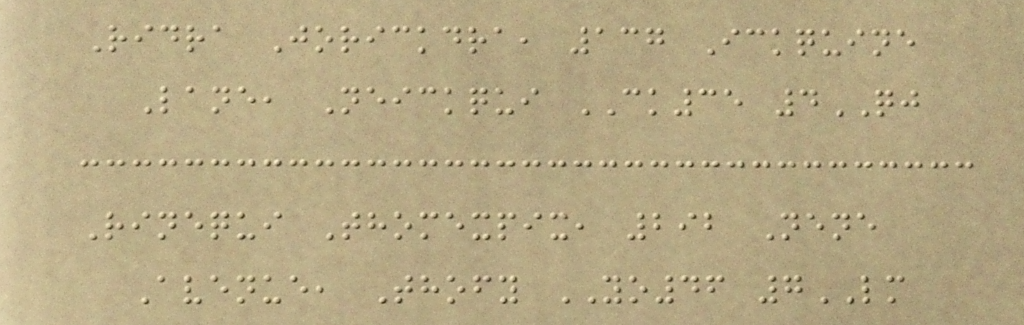Ridra Jorickdra, 137 Ickquine
Lane, Neickqui CK35 4QJ
Rinequi Thomexpix, 292 Nene
Avenue, Thofy YO46 7LM
